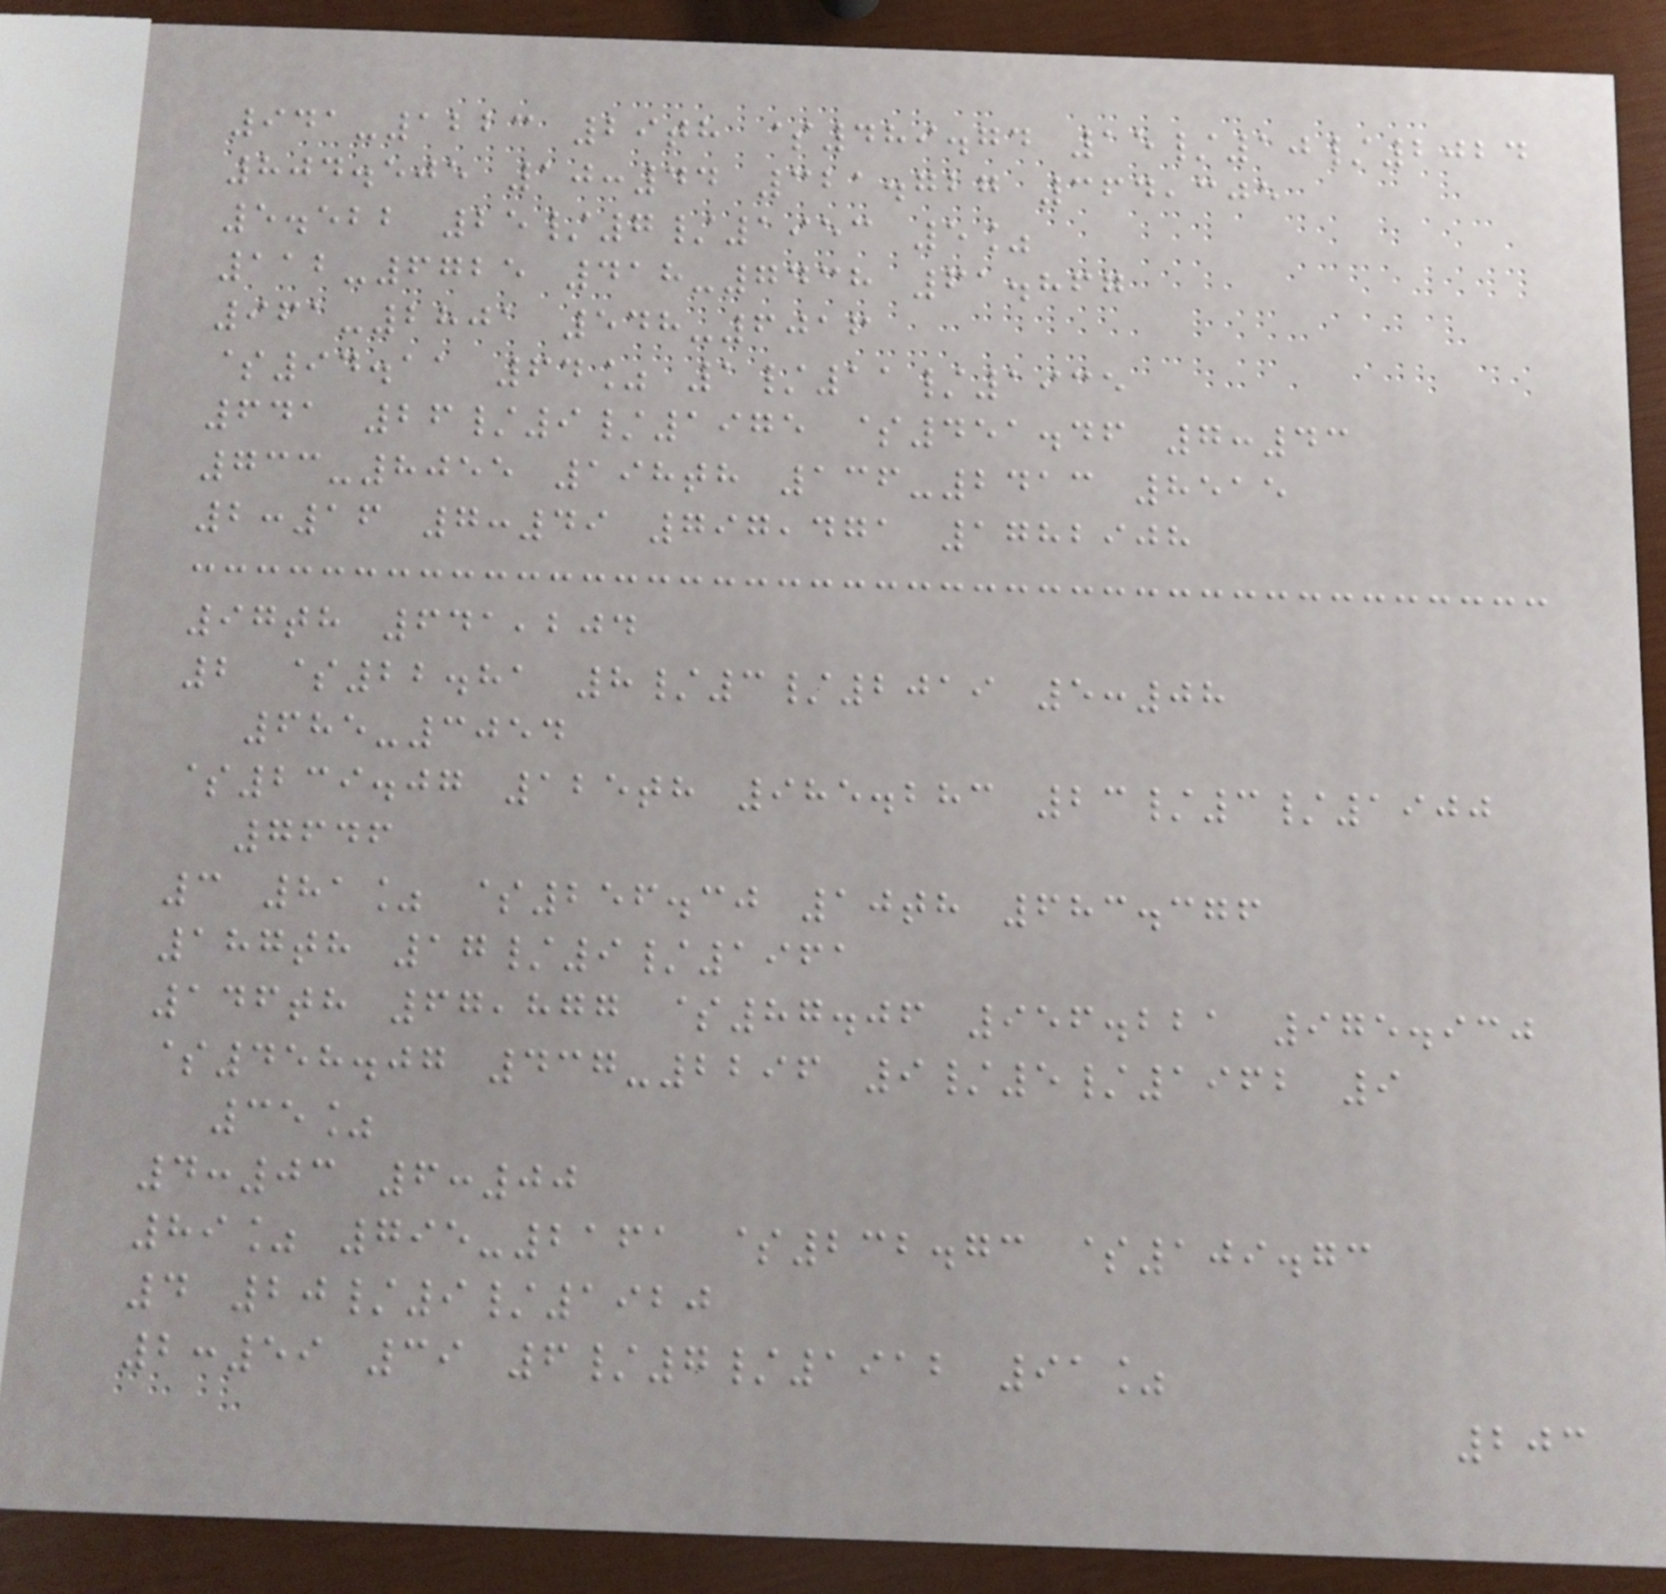941-1223 29th $489.74 15/10/2024
804.505 10:44 321.727 364,305
5.522 25/7/1953 5%
112-6725 418-7438 61.867
961-2801 548-6016
$94.11 64% 1/11/1935
641 26/9/1975 $451.46 7:43
733-8055 198th 136-2413 8515
2:16 7:49 797,471 1782908
97th 641,204
2 $22.81 8/3/2019 5:08
685-3054
$239.07 125th 985.283 23/3/1900
7646
3 81% $256.30 10th 683.376
187th 17/9/1961
146th 67,877 $87.06 956.221 975.930
$458.07 437-2296 9/5/1962 9
35%
4:03 6:00
89% 795-2161 $232.73 $109.73
4 20/9/1920
2:59 39 6/7/1912 91%
203
